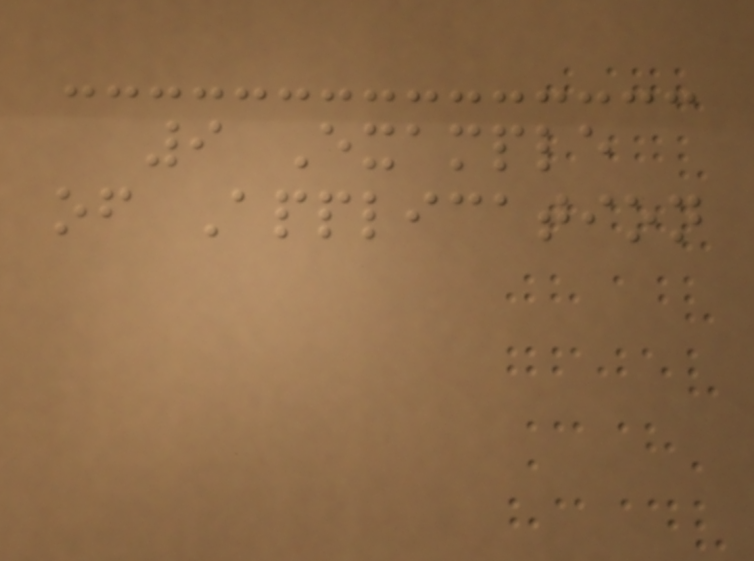9 Example
of Application
